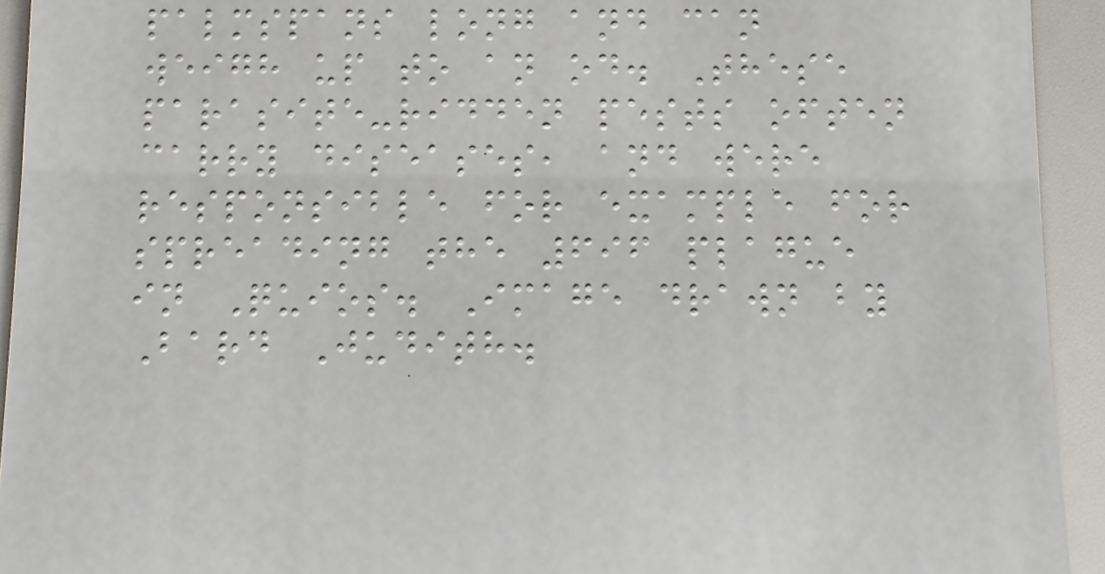palmspans long and can
weigh up to an od. These
parasite-ridden pests often
carry diseases, and were
responsible for example for
spreading the 696 plague
in Quios. Image drawn by
Bard Judith.
